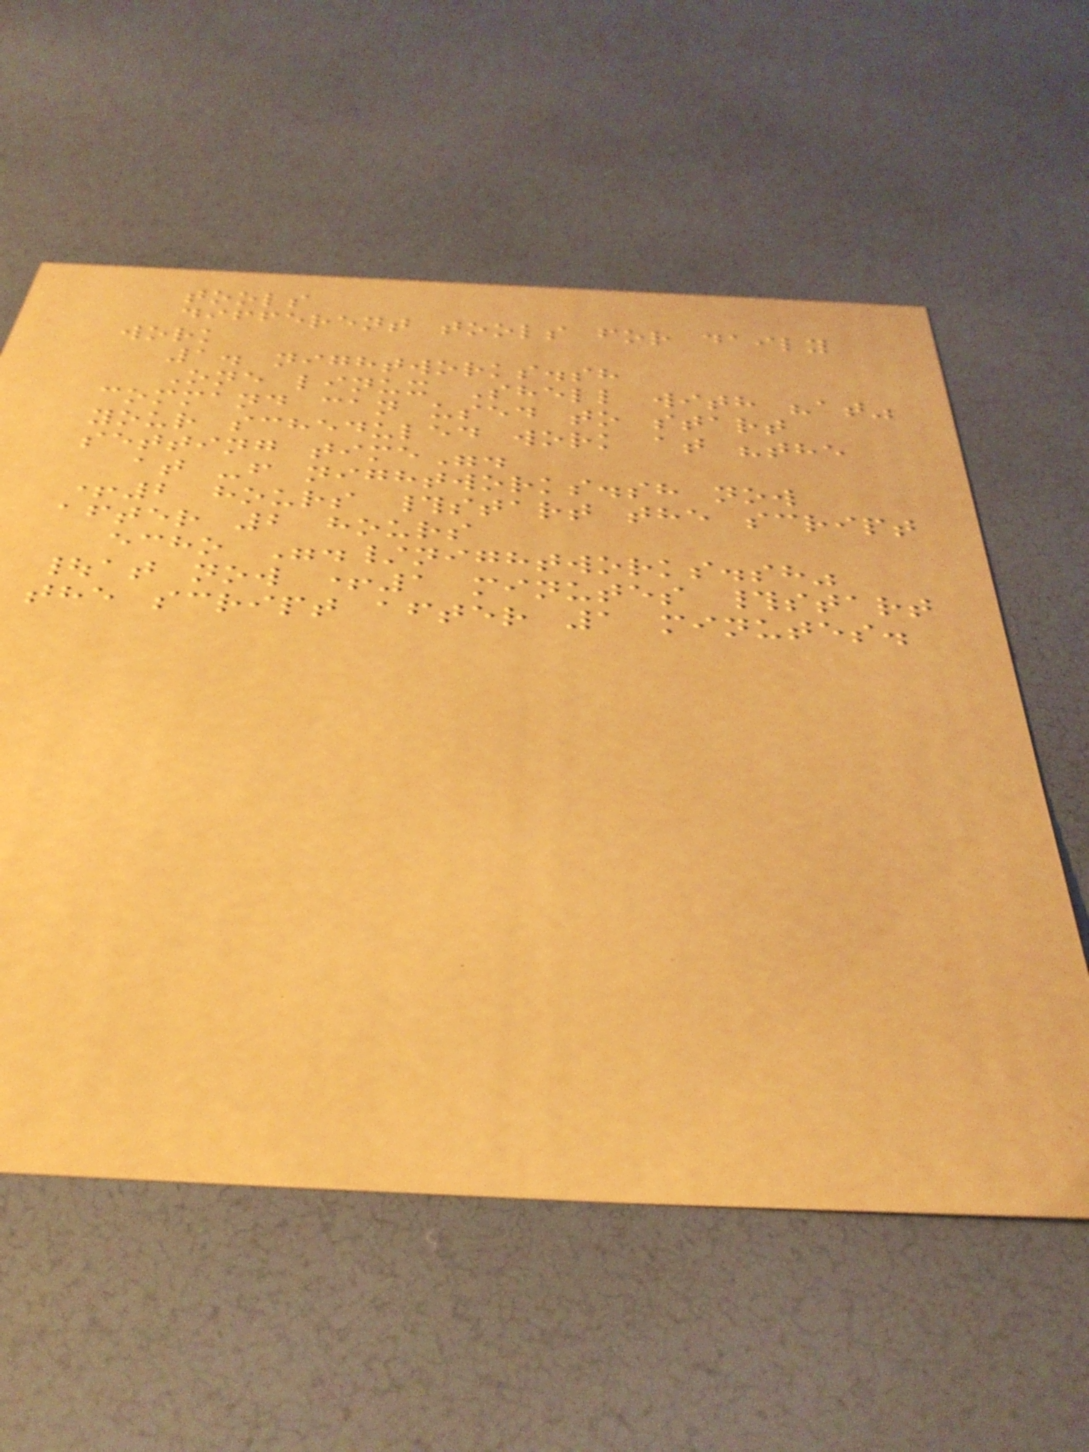tools
different tools for daily
work
1. nightworks.sh
One linux Shell with "at"
command can used to start
your scheduled work at "the
setting time".
at -f nightworks.sh now
+2 hours #start the script
after 2 hours
echo "./nightworks.sh"
|at now +1 minutes #start
the script after 1 minutes.
